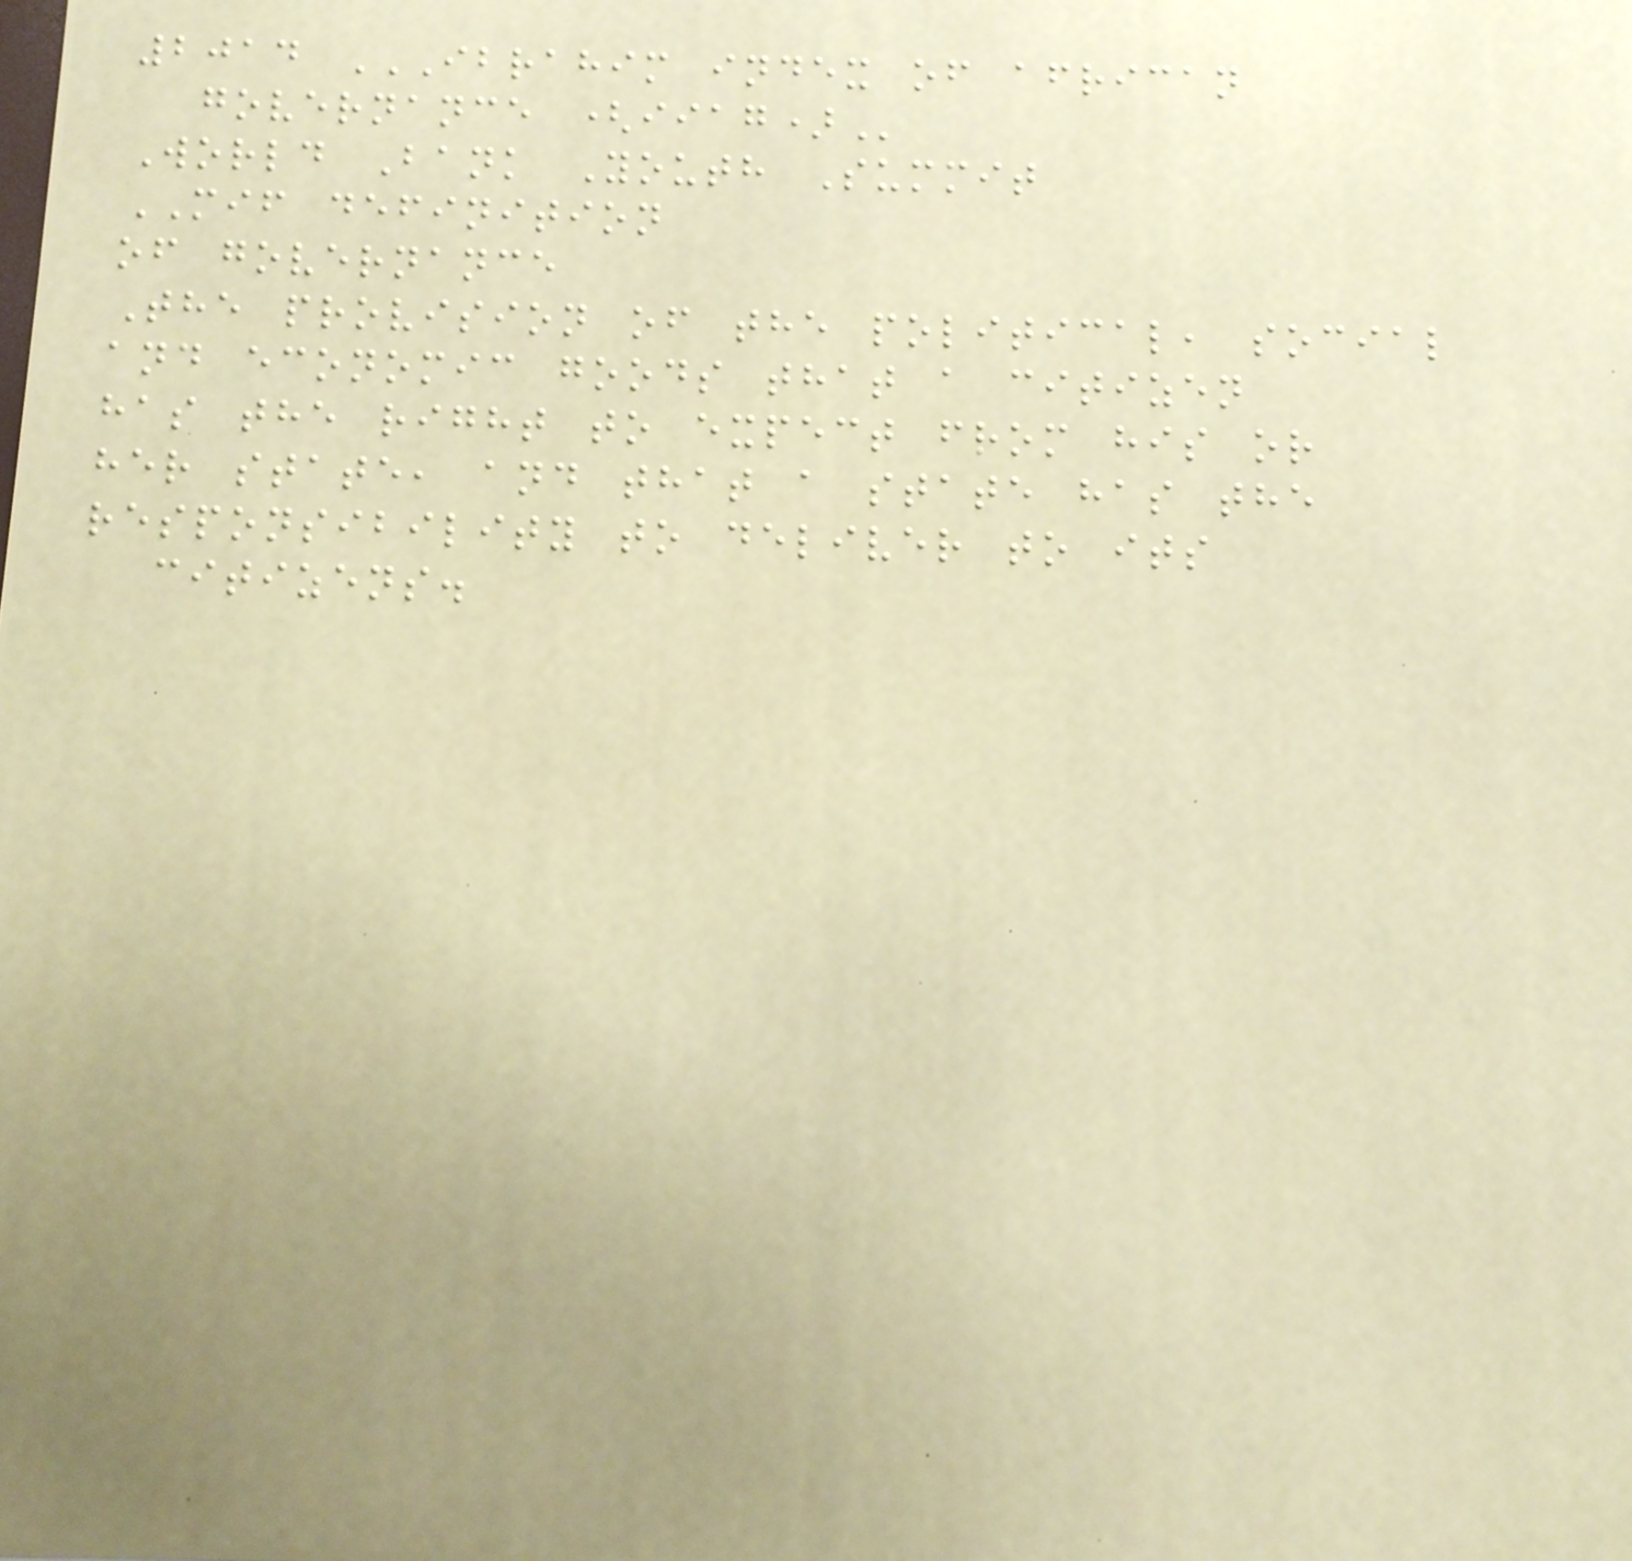2014 IBRAHIM INDEX OF AFRICAN
GOVERNANCE (IIAG)
World Bank Youth Summit
MIF definition
of governance
The provision of the political, social
and economic goods that a citizen
has the right to expect from his or
her state, and that a state has the
responsibility to deliver to its
citizens.
